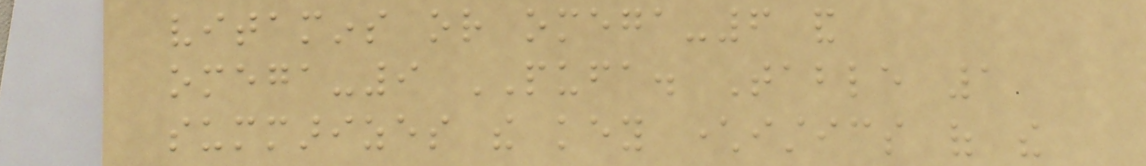vitamins or omega-6 and
omega-9 PUFA. Table 1
summarizes the key characteristics of the
